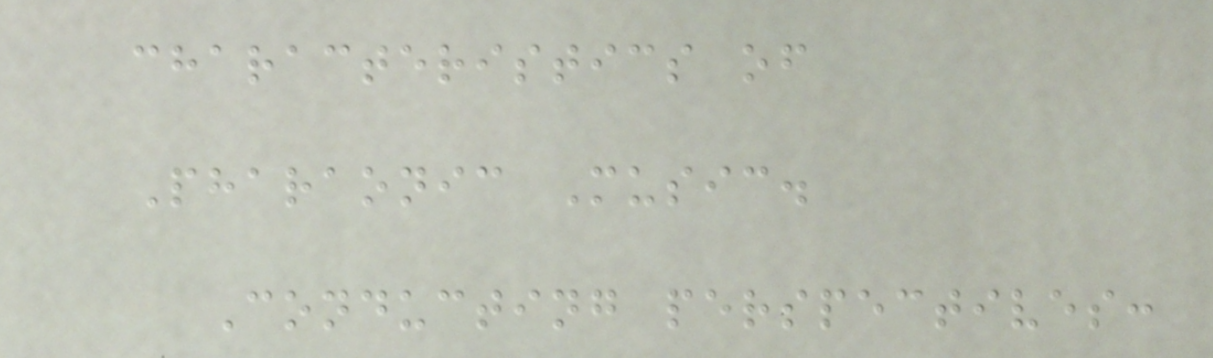characteristics of
Pharaonic Music.
Conducting perspectives:
